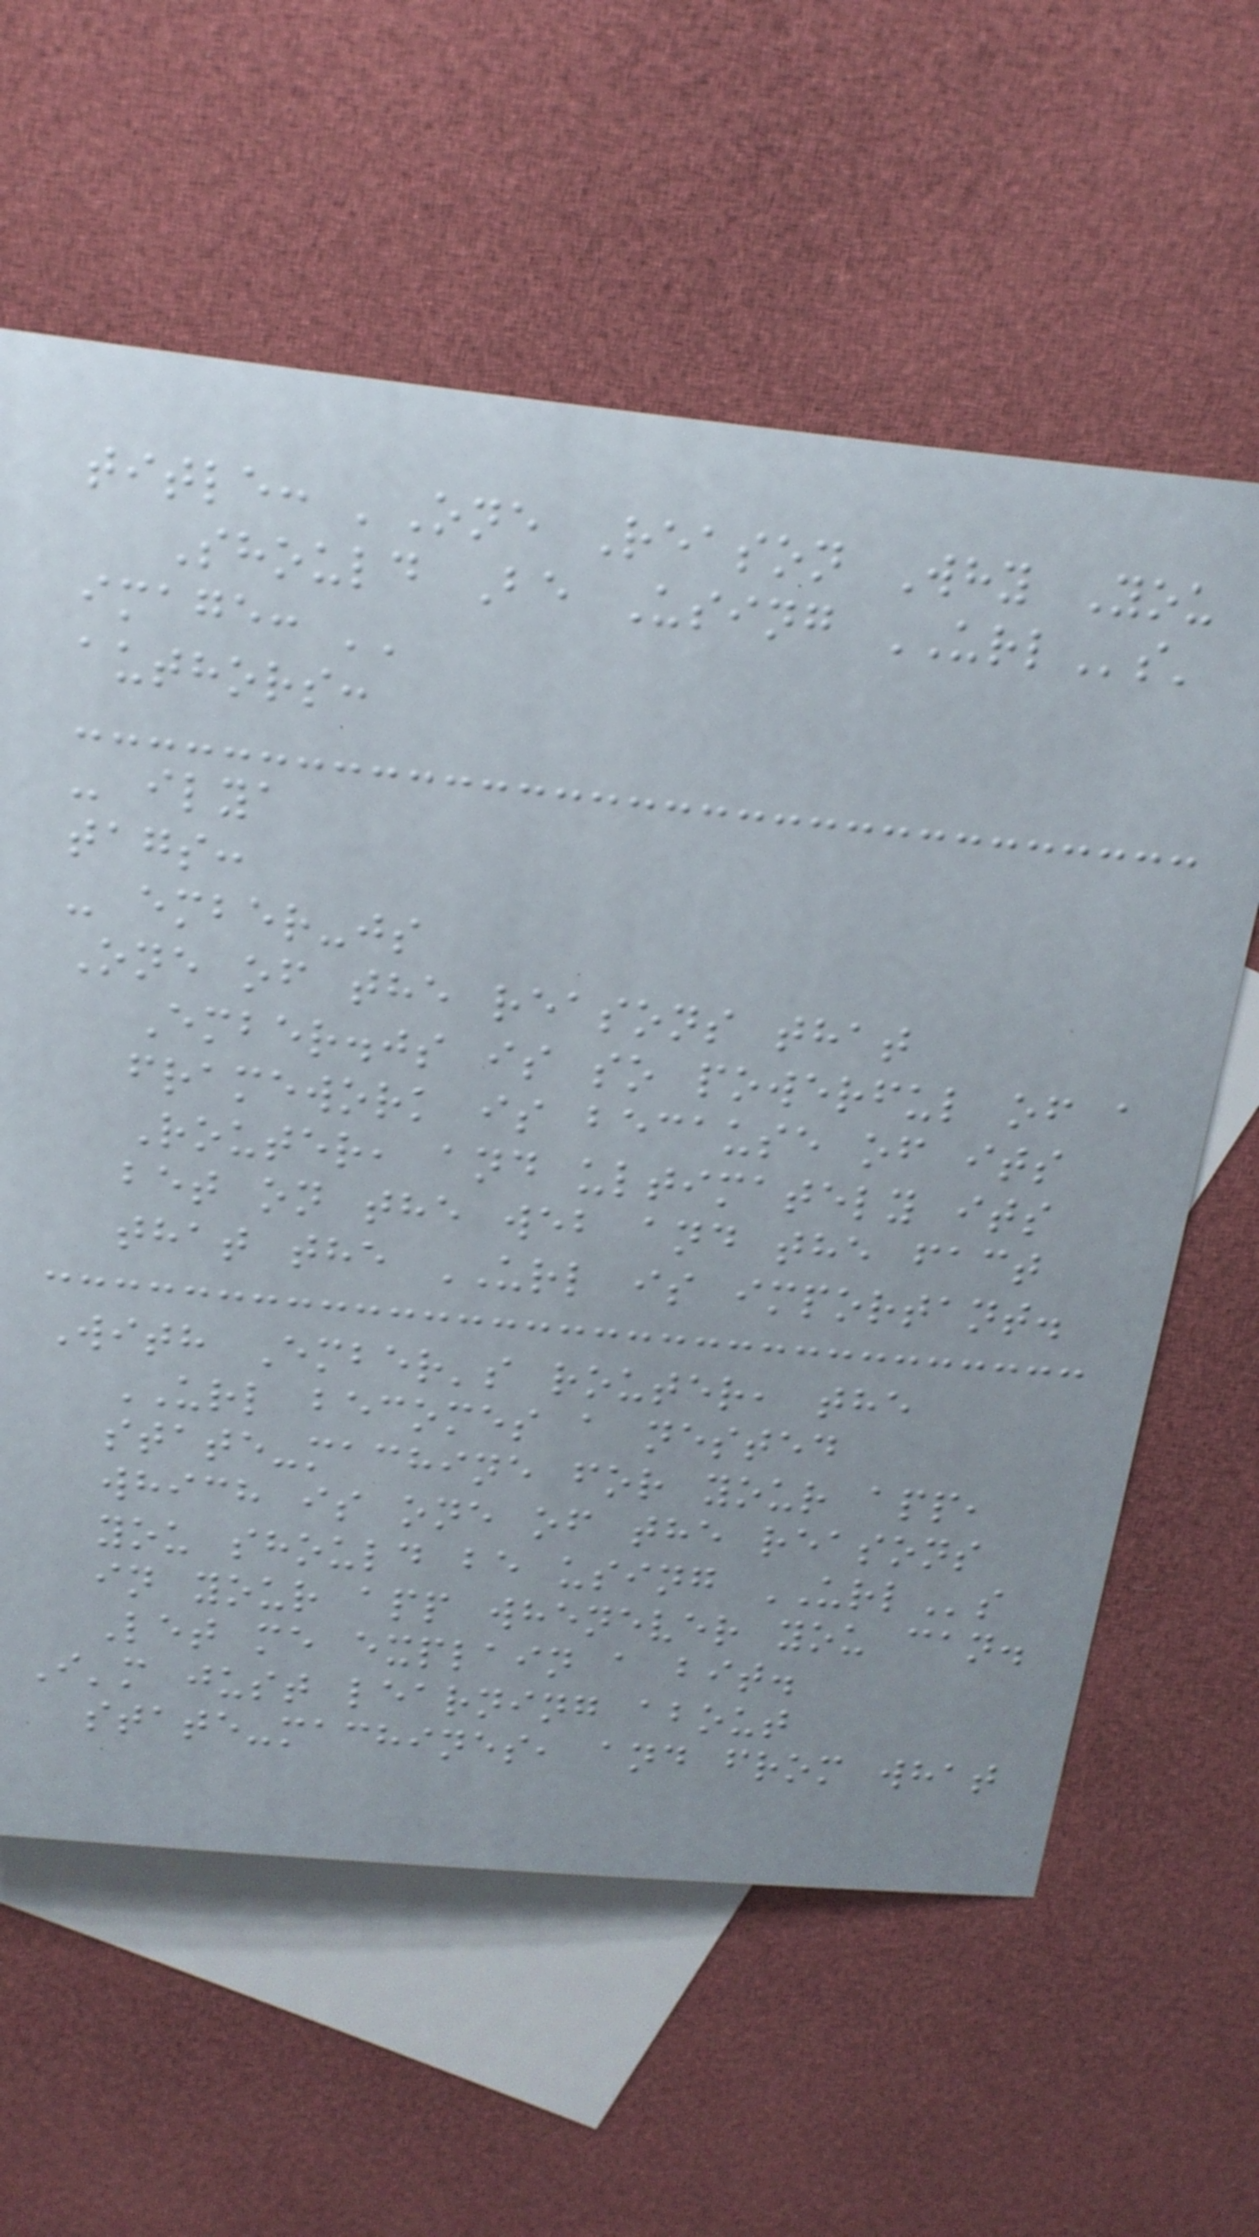title: 'One Reason Why You
Should Be Using URLs'
image: ''
authors:
- ilya
tags:
- ember-js
One of the reasons that
Ember.js is so powerful of a
framework is because of its
Router, and ultimately its
bet on the web and the fact
that the URL is important.
With Ember's router, the
URL becomes a nested
state-machine for your app,
which is one of the reasons
you should be using URLs
in your app whenever you can.
Let me explain a bit.
I'm just learning about
state-machines, and from what
